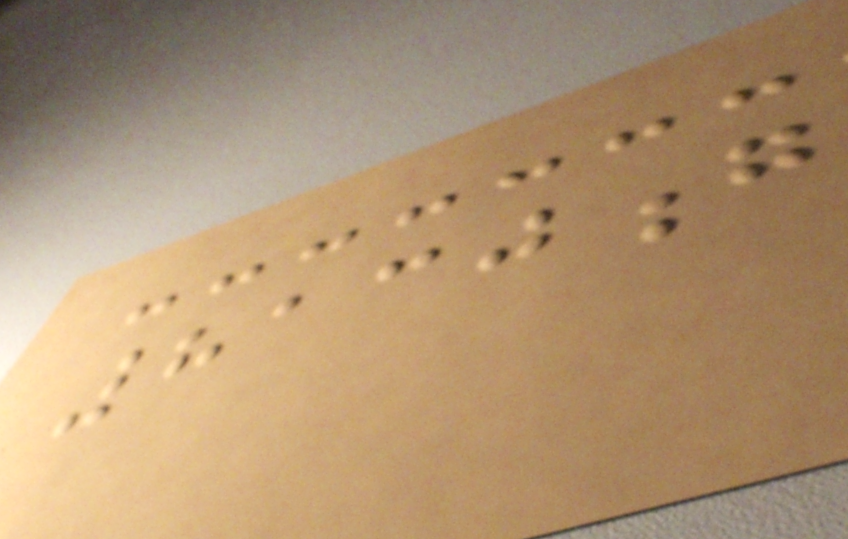8130g
